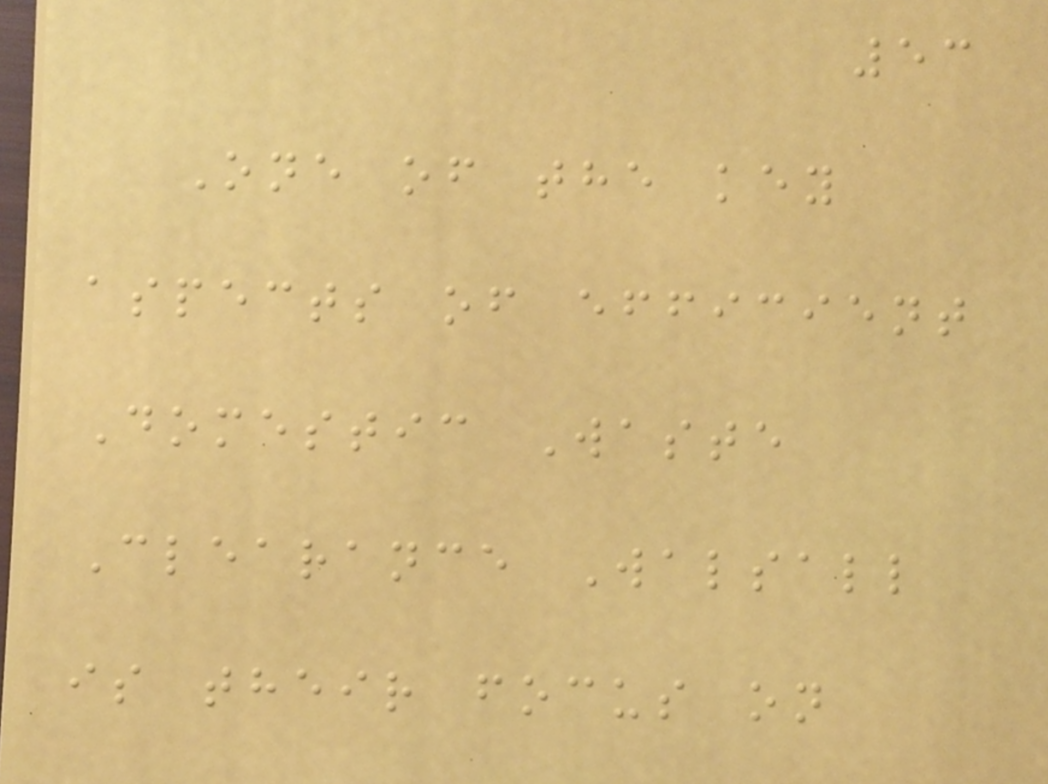53
One of the key
aspects of efficient
Domestic Waste
Clearance Walsall
is their focus on
